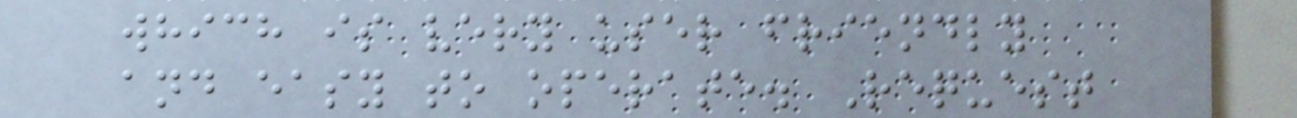which is very user friendly
and easy to operate. Request
